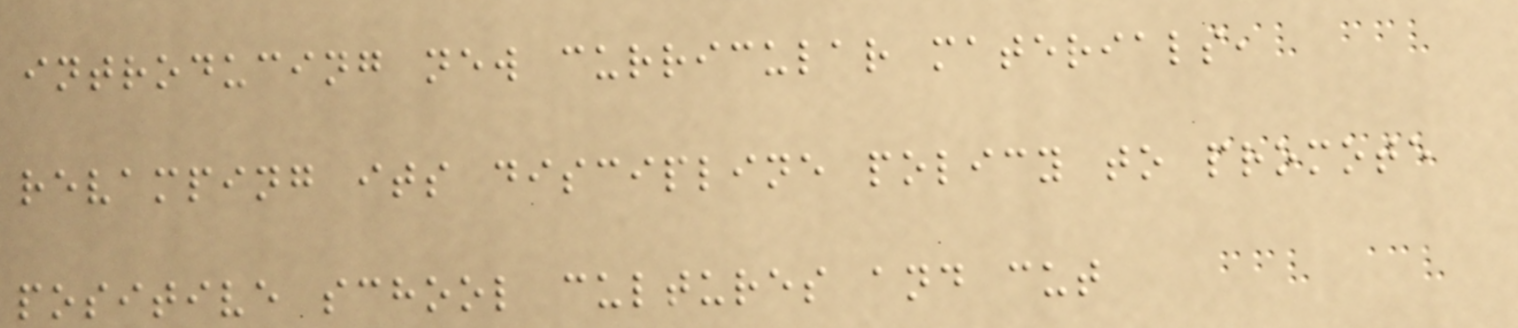introducing new curricular materials,
revamping its discipline policy to promote
positive school cultures and cut
